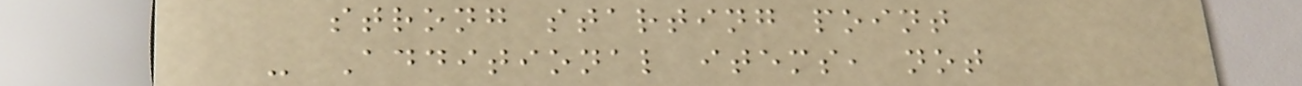strong starting point
- Additional items, not
